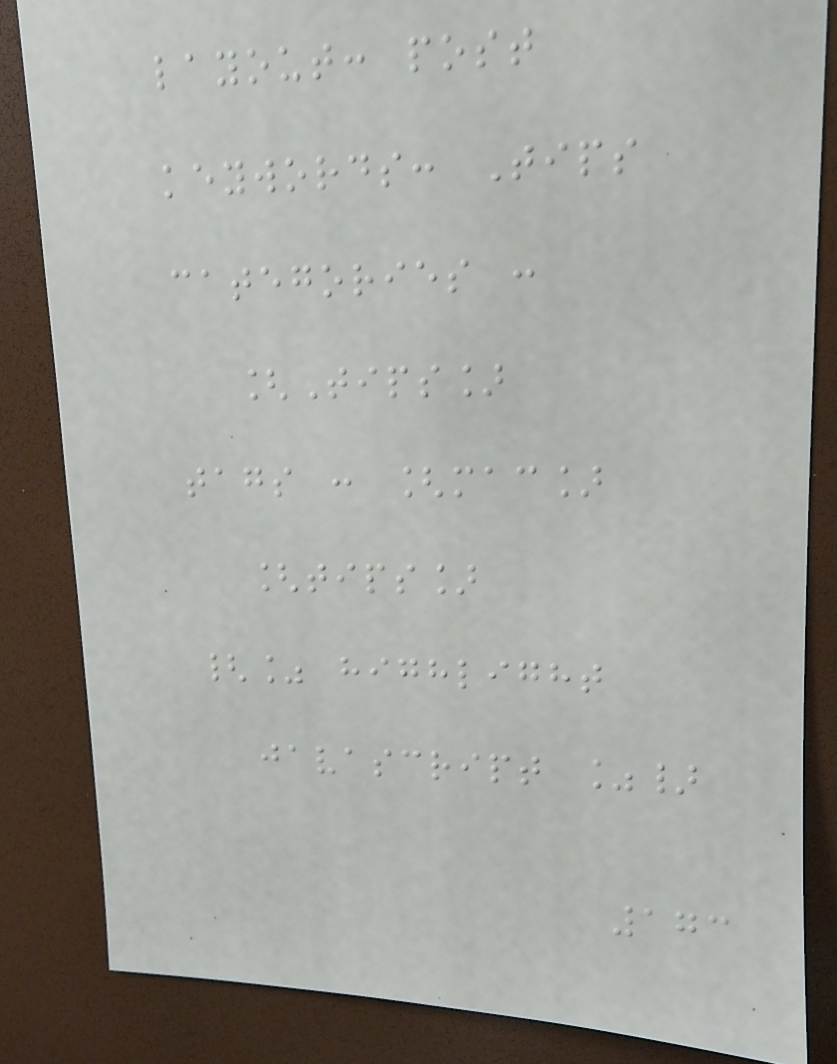layout: post
keywords: Tips
categories :
[Tips]
tags : [mac]
[tips]
{% highlight
javascript %}
173
